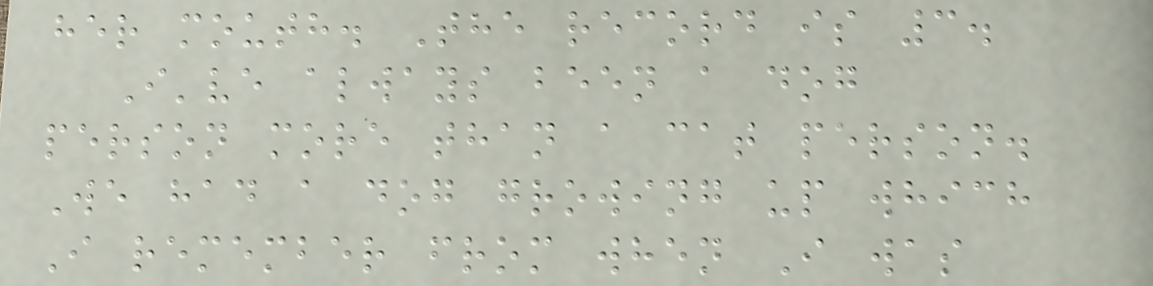her mouth. The record is 3.
I've always been a dog
person more than a cat person.
We had a dog growing up which
I remember from when I was
